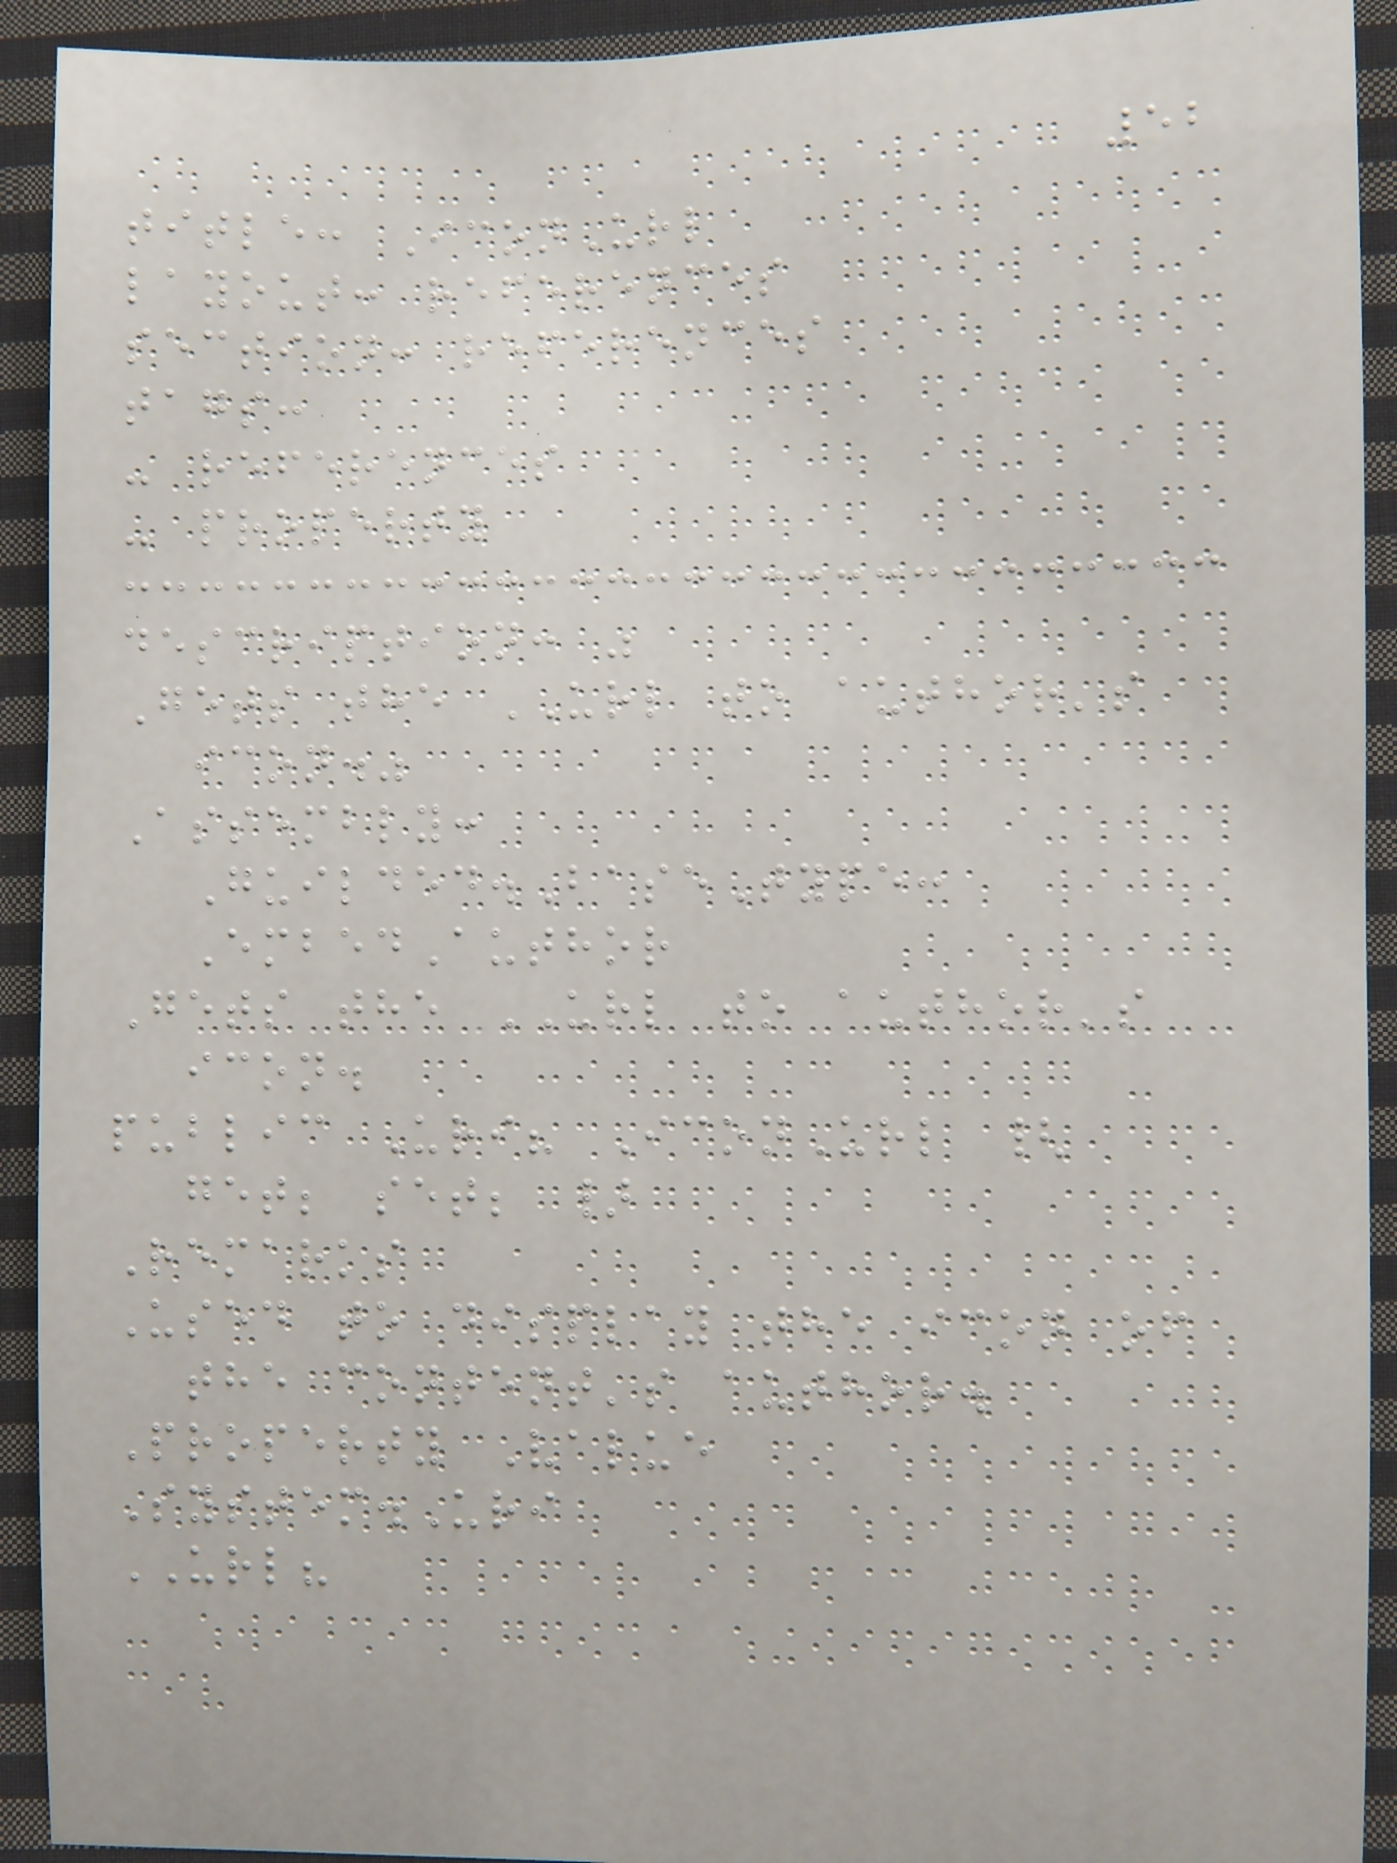52
title: IconUrl
layout: references
section: references
tags:
- references
- property
description: "
Gets the URL to author's
icon."
Assembly:
Guilded.BaseType:
EmbedAuthor
Gets the URL to author's
icon.
public Uri? IconUrl {
get; set; }
Remarks
Used to display the icon of
the content's author.
Property Value
System.Uri
URL?
